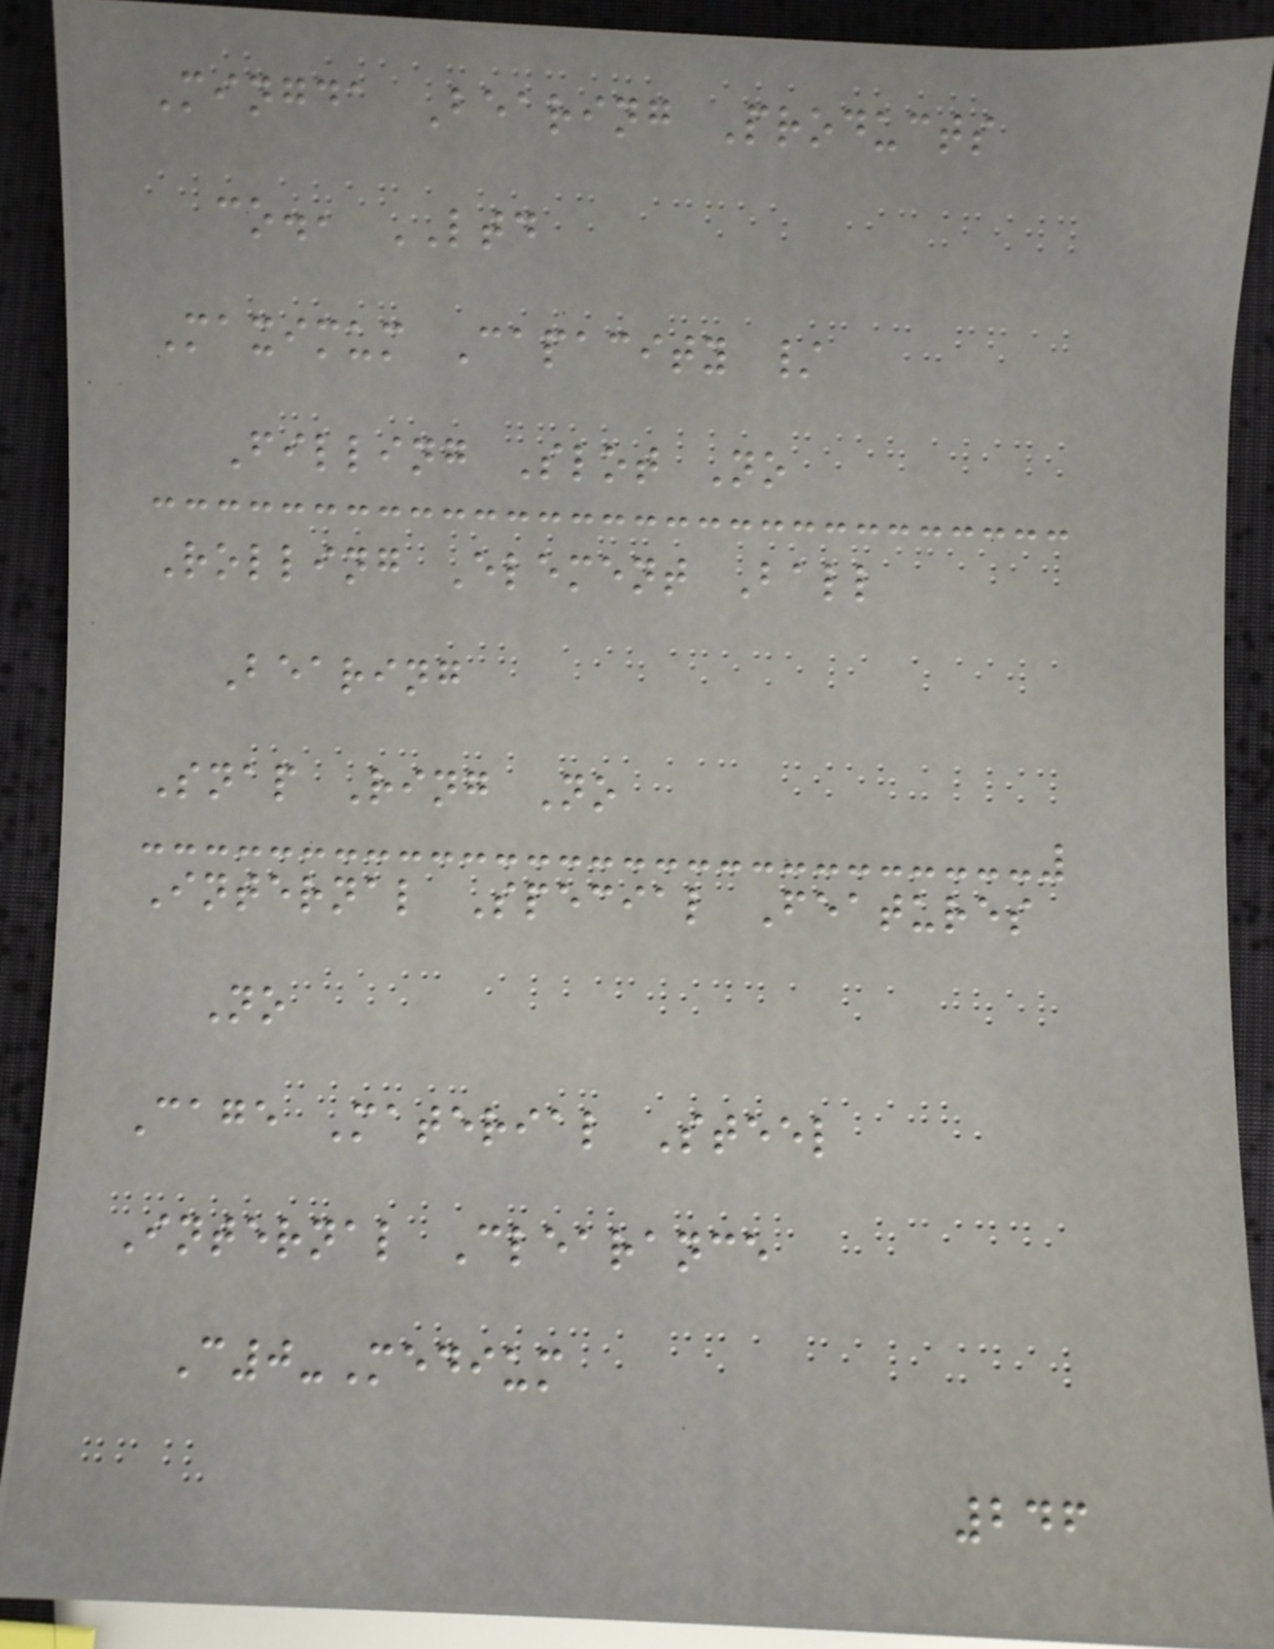Mingda Bearing Products
co., LTD
Maximum Capacity /
Filling Slot No
Rolling Element Ball
Bearing
Snap Ring No
Internal Special Features
No
Cage Material Steel
Internal Clearance
C0-Medium
246
